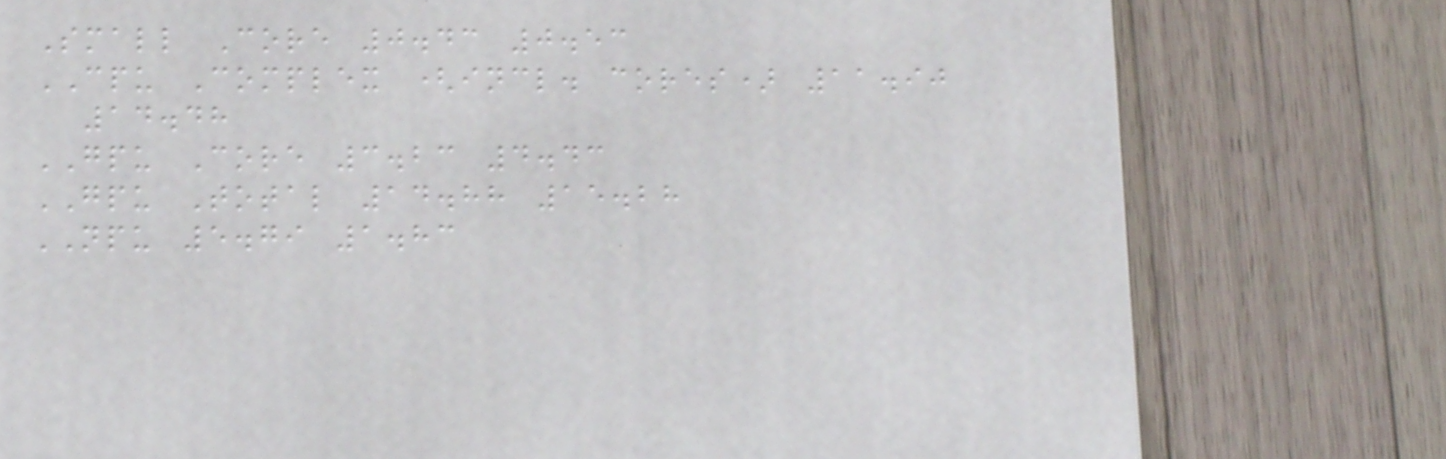Small Core 0.43 0.53
CPU Complex (incl. cores) 11.90
14.48
GPU Core 3.23 4.43
GPU Total 14.88 15.28
NPU 5.79 1.83
